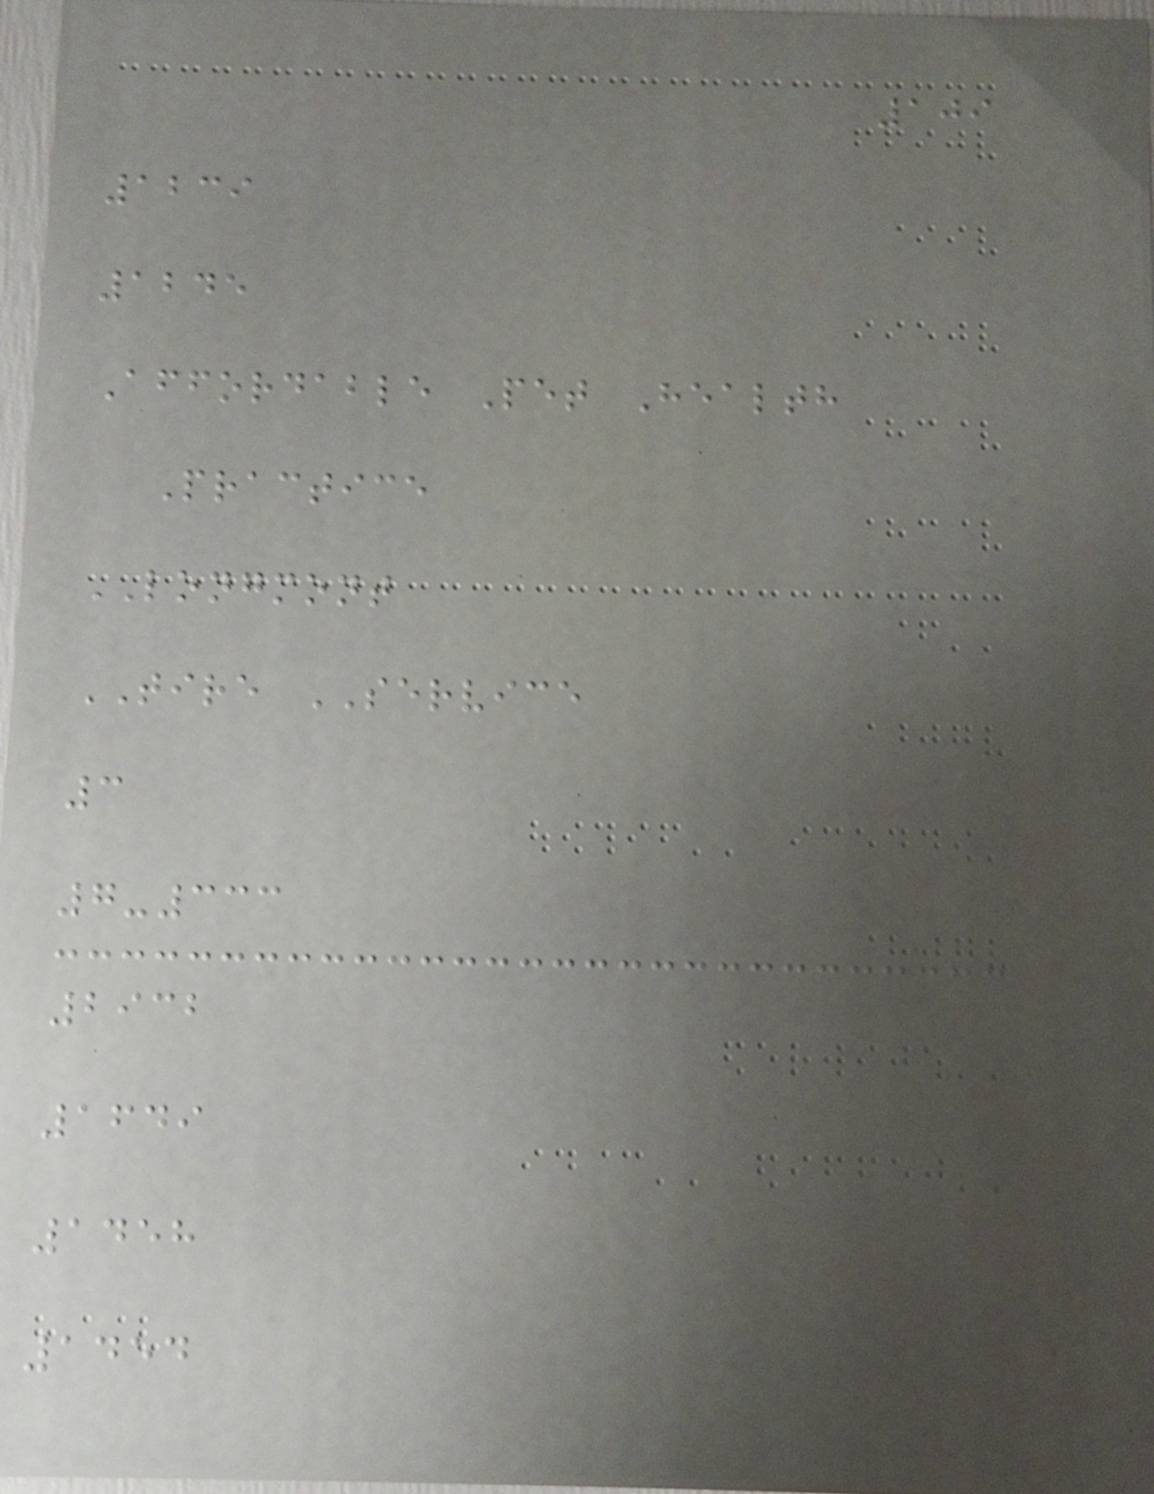109
1239
1245
Affordable Pet Health
Practice
LONGMONT
TIRE SERVICE
3
7-333
2932
1649
1458
1454
